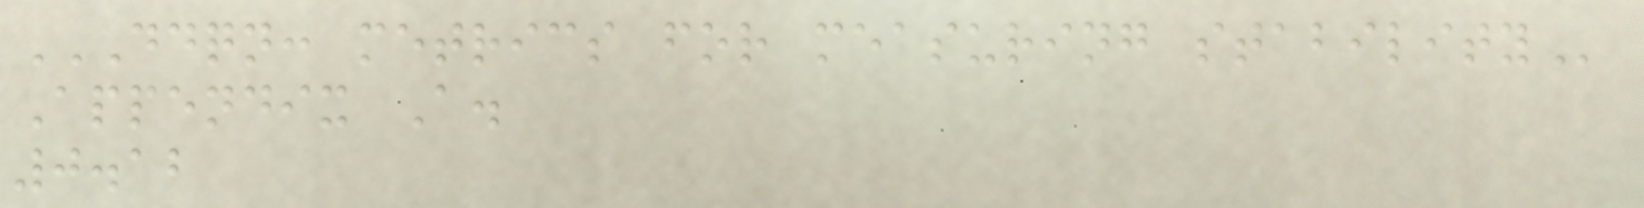DDQN: METRICS FOR MEASURING STABILITY
Appendix A.
0.12
